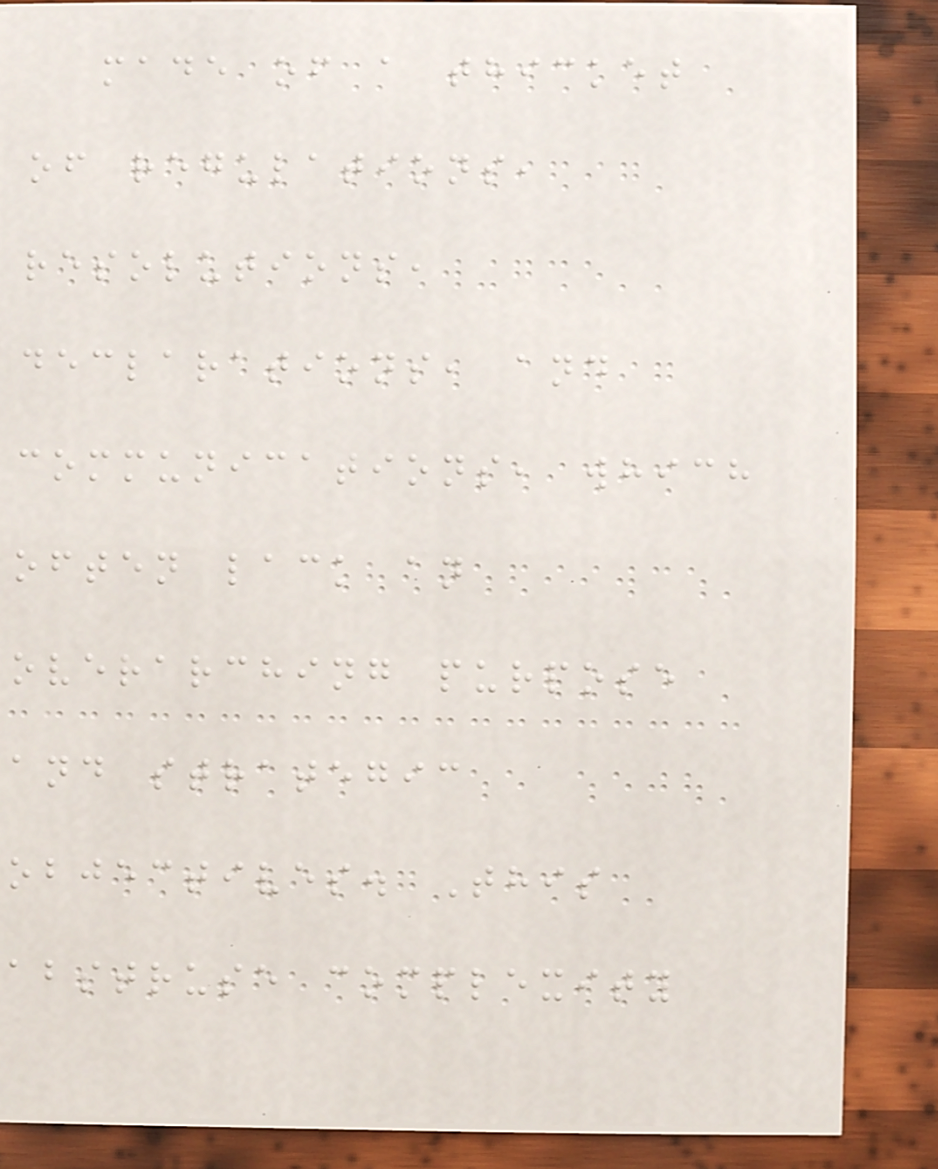made of a thicket
of regulations,
resolutions,
declarations, and
communications, which
often lack an
overarching purpose
and strategic
objectives. This
abstruse complexity
